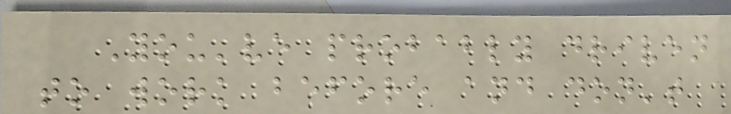You've probably driven
to work before and don't
